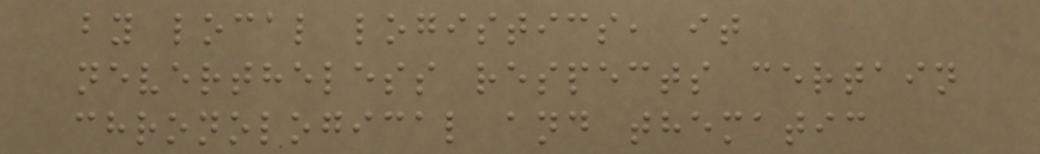by local logistics, it
nevertheless respects certain
chronological and thematic
